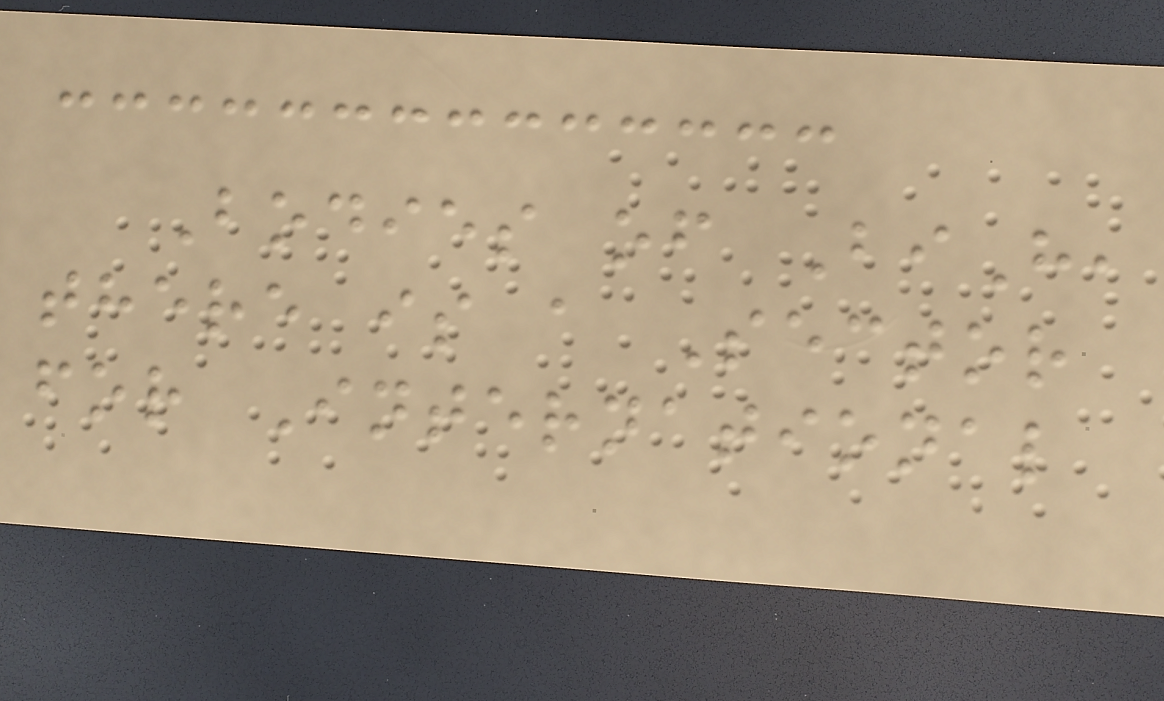Bodies of BiH,
there is a Sector
for International
